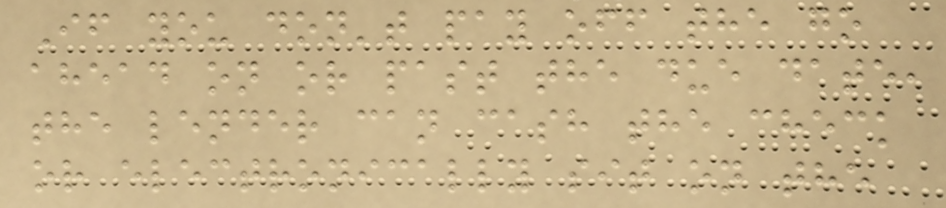If you don't pay off the go
ahead on or past the due date,
the lender can cash the check
or electronically sit on the
